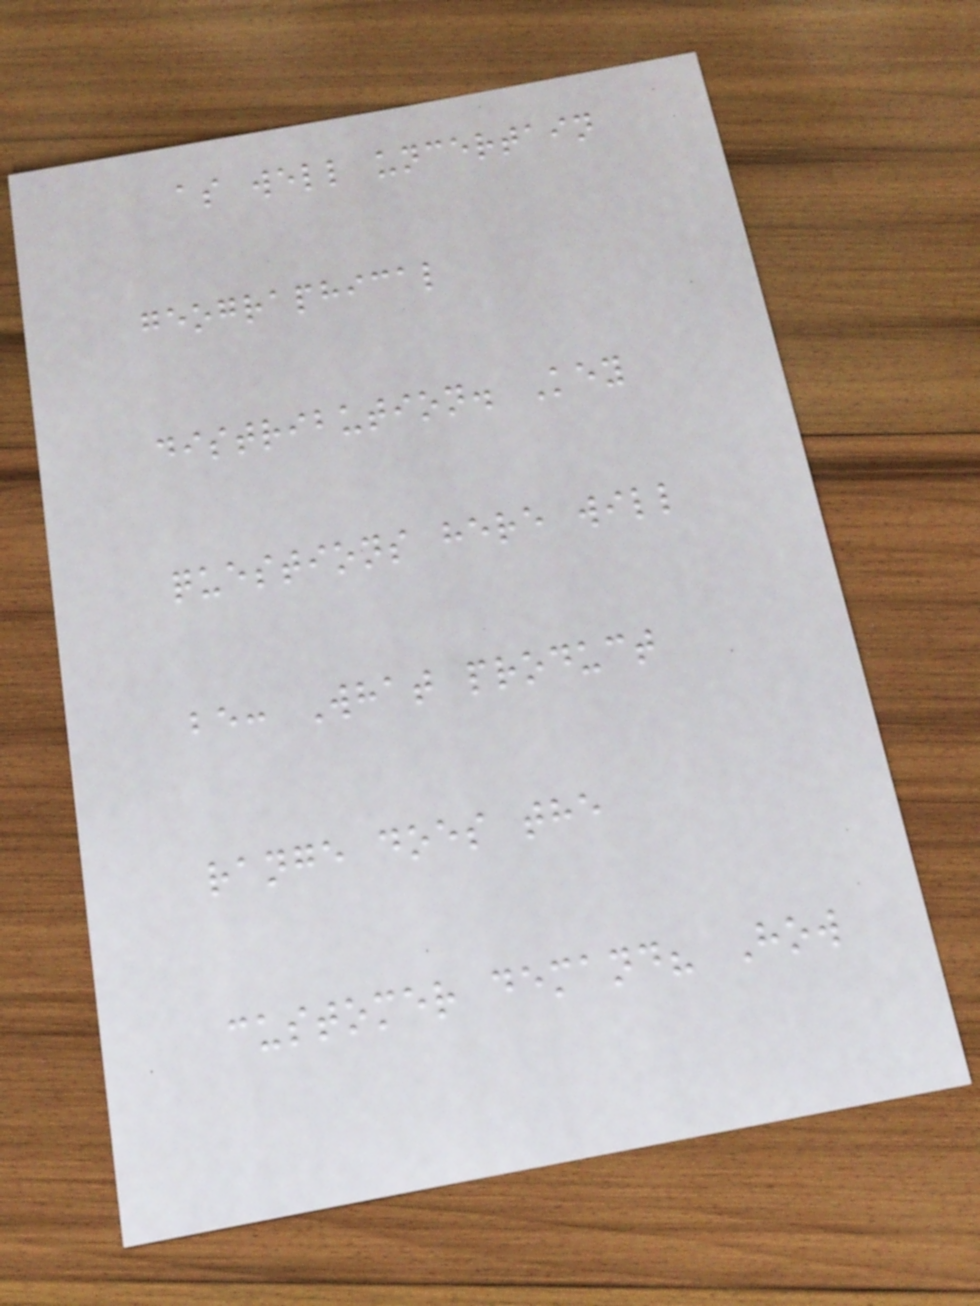as well uncertain
geographical
distribution. Key
questions here will
be: What product
range does the
customer demand? How
